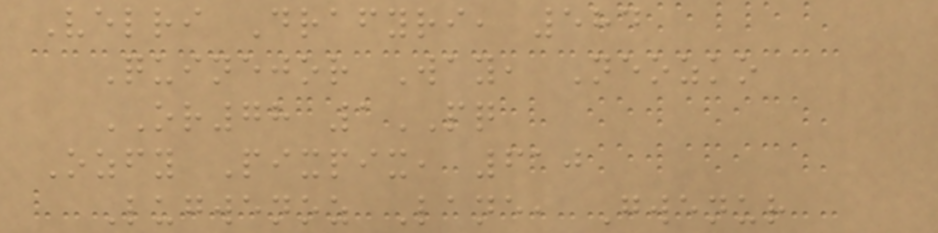Velri Drafyri, 584
Quinejor Way, Neozko
OR78 1PQ
Ozfy Pixpix, 610
Lugwenoz Lane, Gwenur
